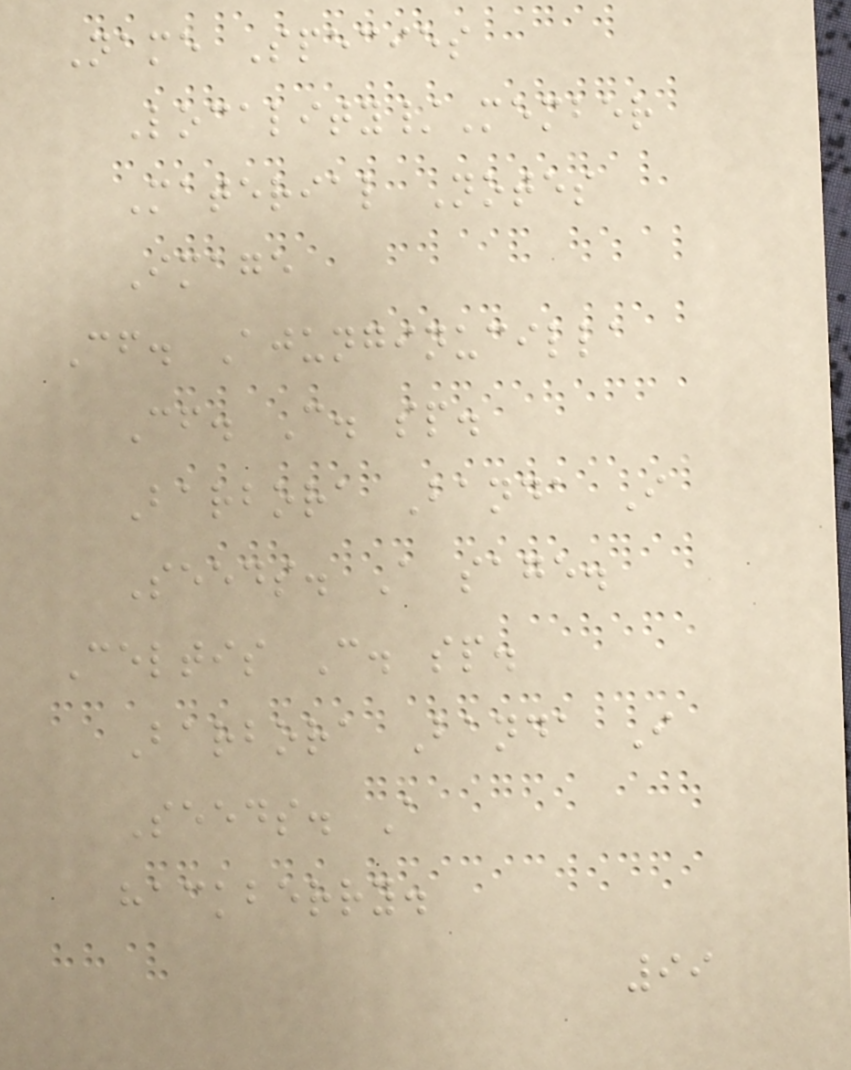Name Species
Locality/Member
Material Notes
Image
Cf. Ajunginucilla
Cf. C. sp.
Barbora Banda I
Seeds. A sage.
Celtis C. sp.
Barbora Banda I
Seeds. A
hackberry.
99
